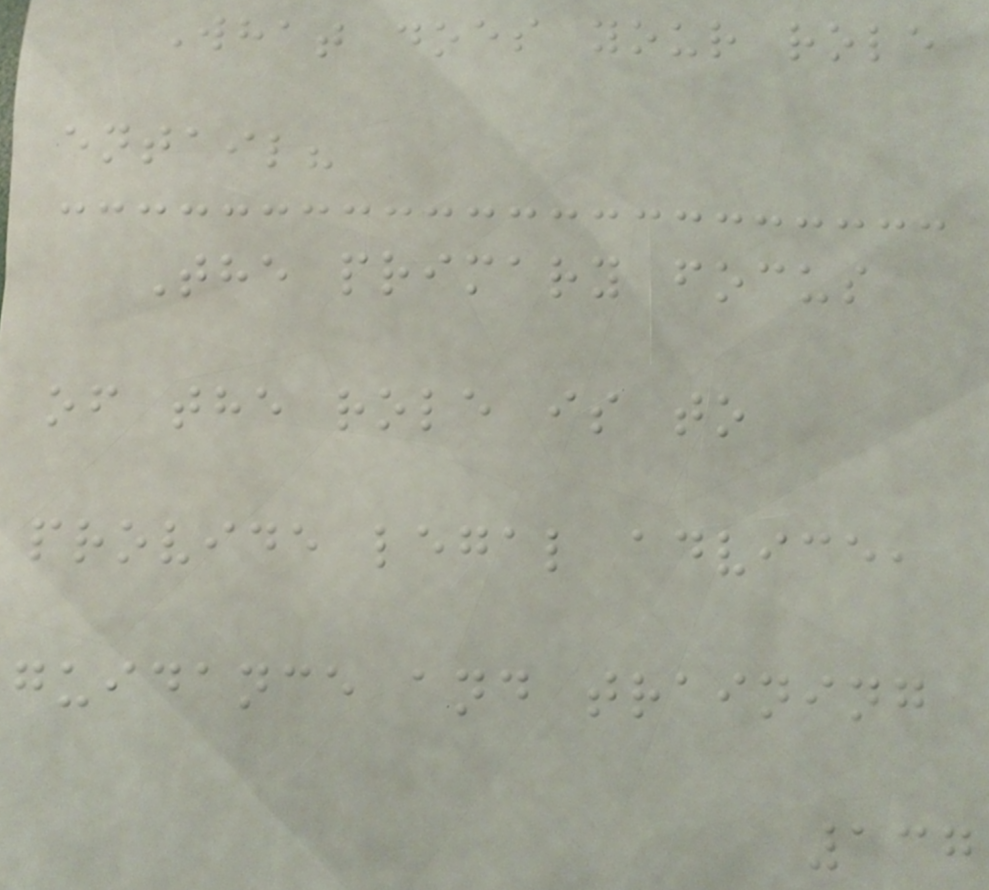What does your role
entail?
The primary focus
of the role is to
provide legal advice,
guidance and training
137
